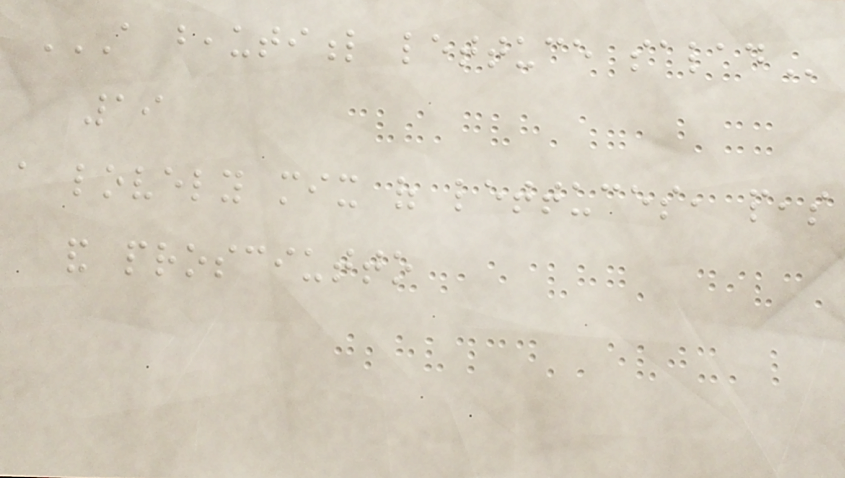A BEAUTIFUL LETTUCE SALAD
19
a lovely mix of lettuces, peas
and prosciutto
